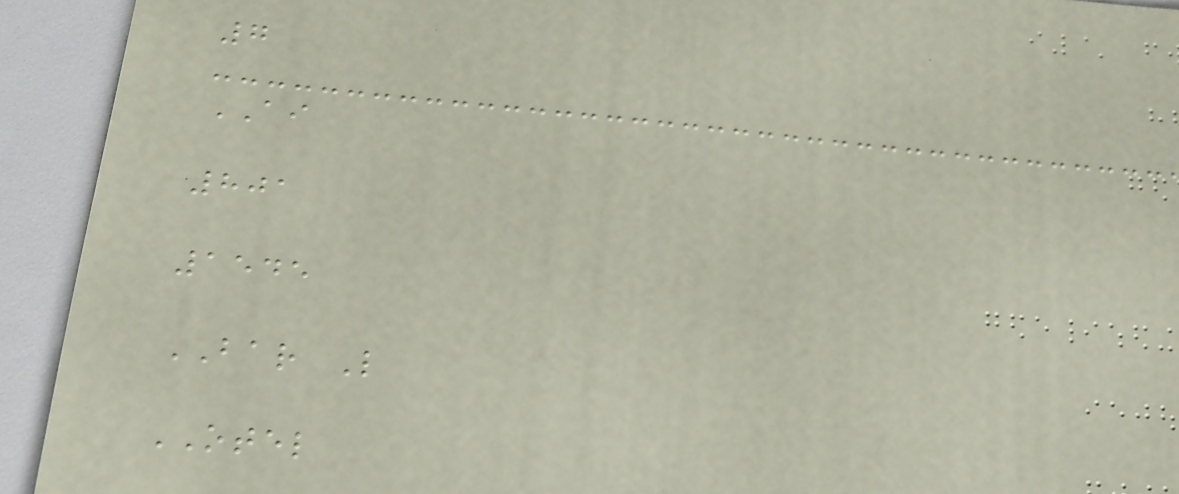7
AI
801
1545
BAR L
OTEL
